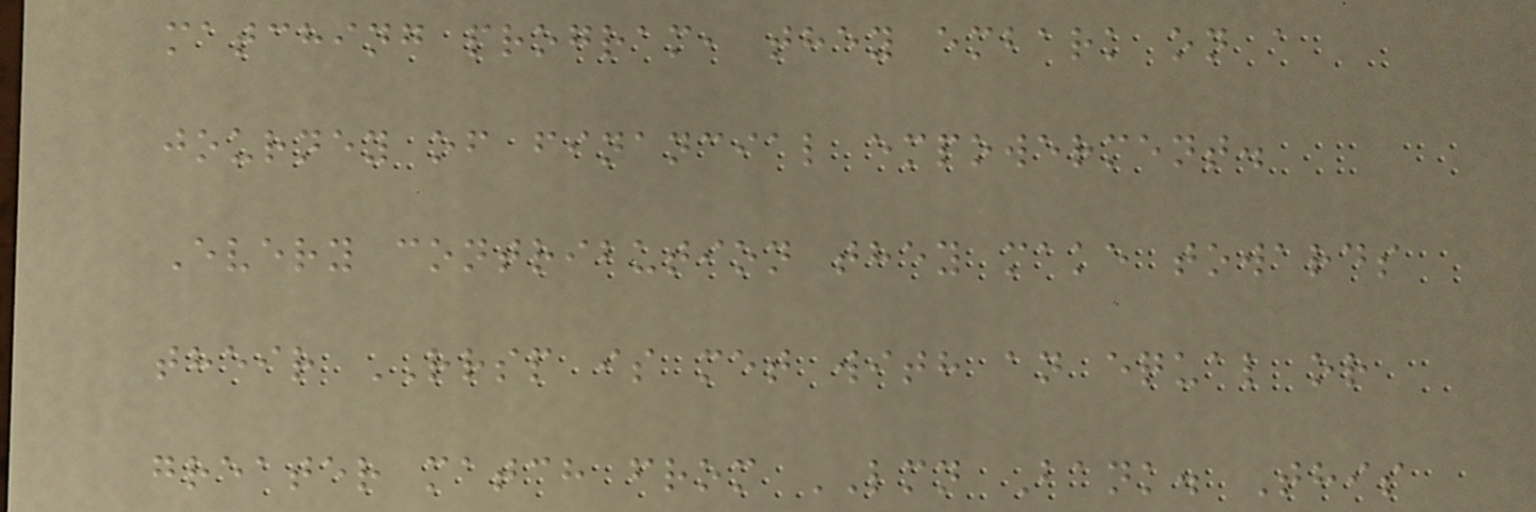matching program, they embark on a
journey of financial empowerment.
Every contribution they make towards
their RRSP is met with an equal or
greater match from LMN Bank. This
